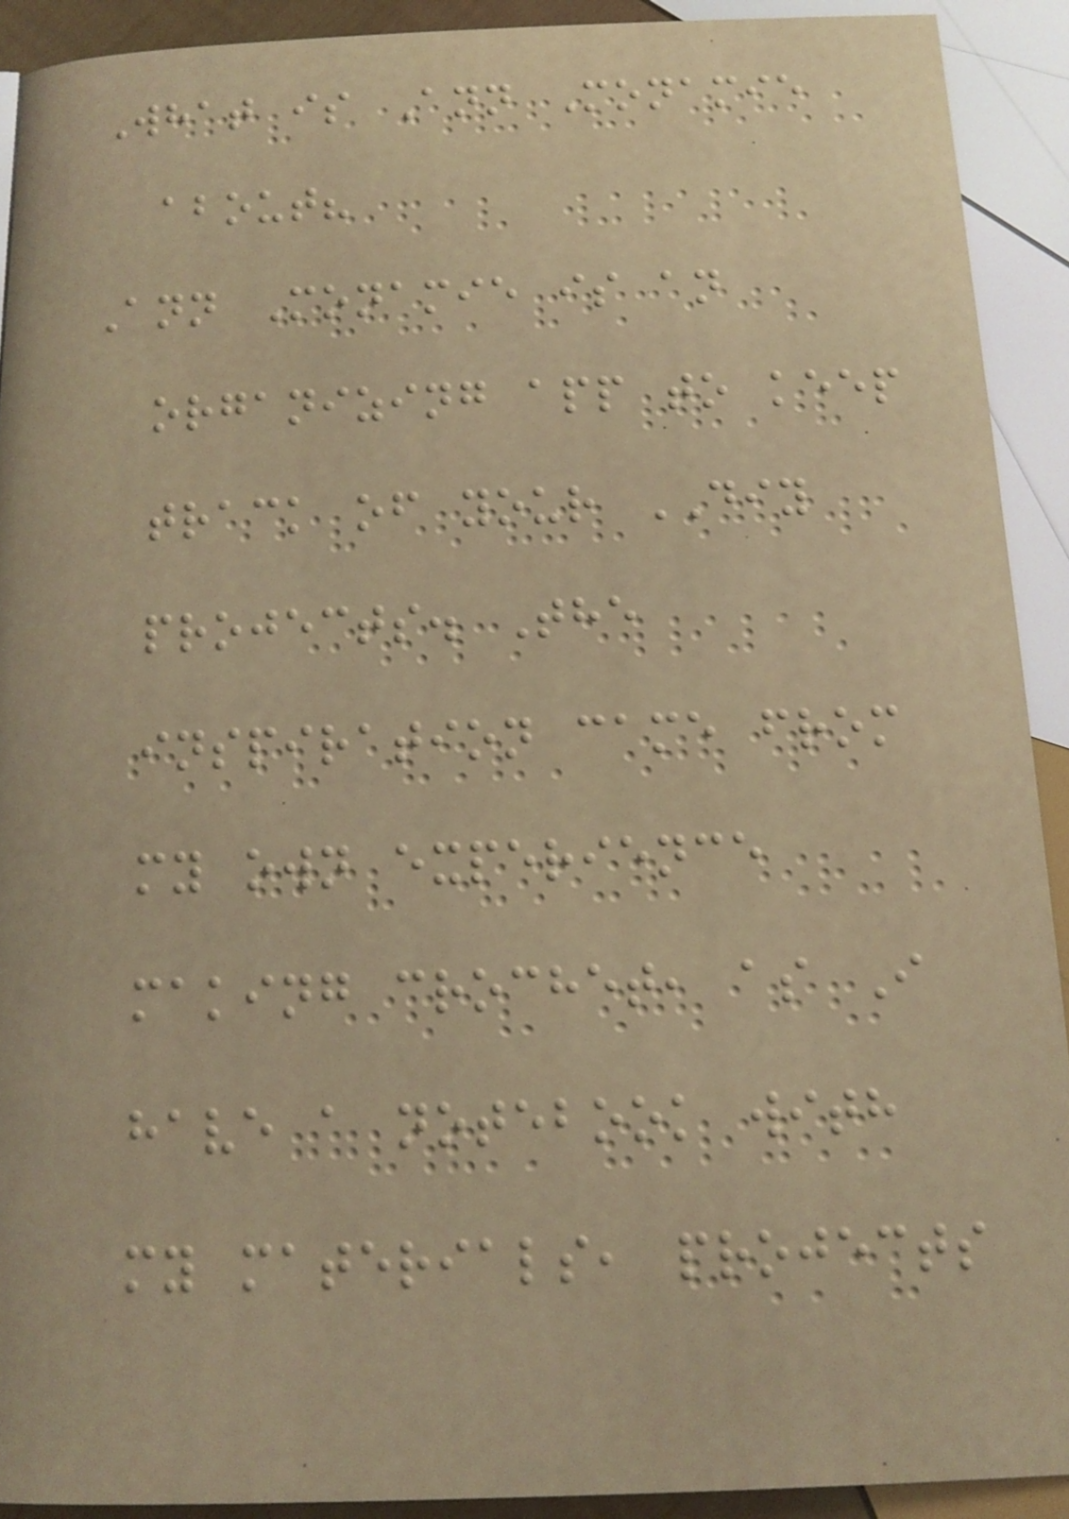What is Ann Monamie
about?
Ann Monamie is an
organizing app to keep
track of your DIY
projects. The
inspiration came from
my own experience
making crochet, as I
have a notebook with
my materials, projects
